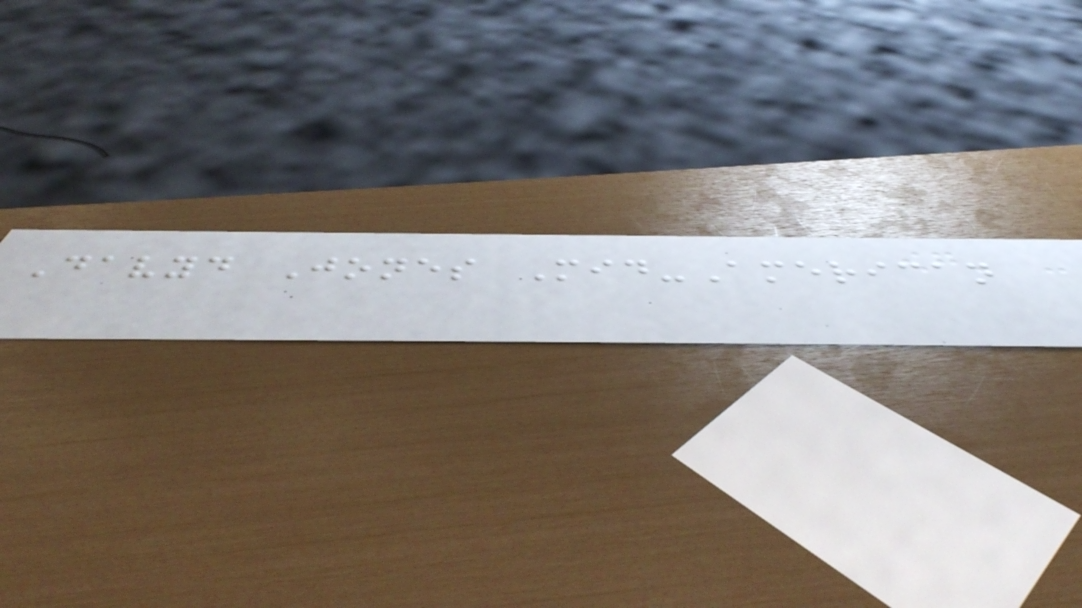Davyd Jones Mid-American
